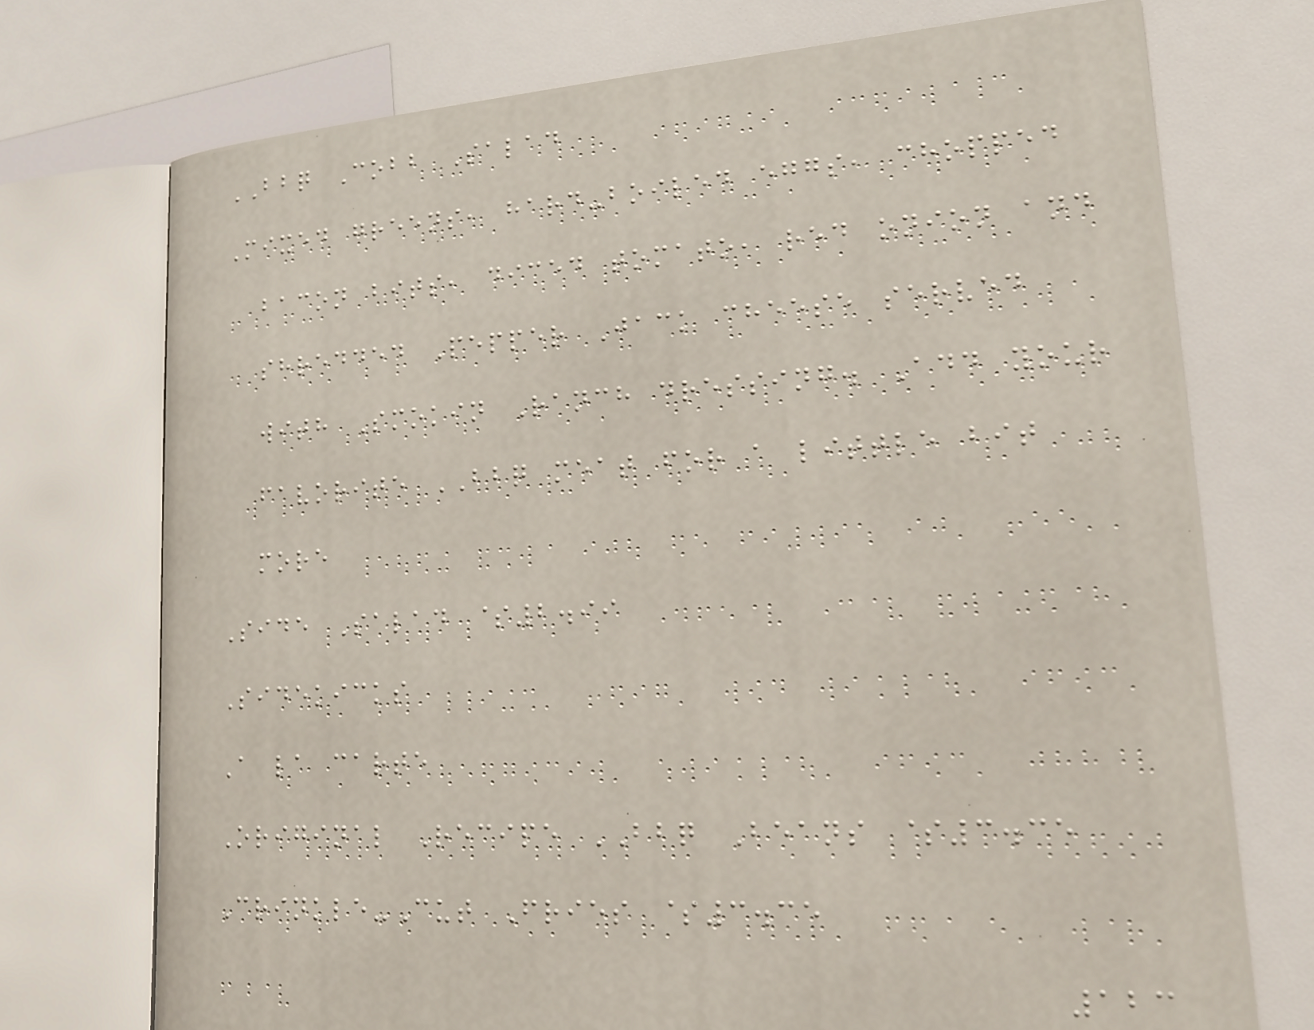BBQ Cobb Salad
Mixed greens, hard-boiled eggs, chopped
bacon bits, diced tomato, red onion and
shredded Pepper Jack cheese served
with Smokin Ranch dressing. Add your
favorite BBQ meat for a little bit
more
Side Salad $2.99
Sidekicks
A la carte
Original Recipe BBQ Beans $3.35
Crinkle-Cut Fries $3.35
123
